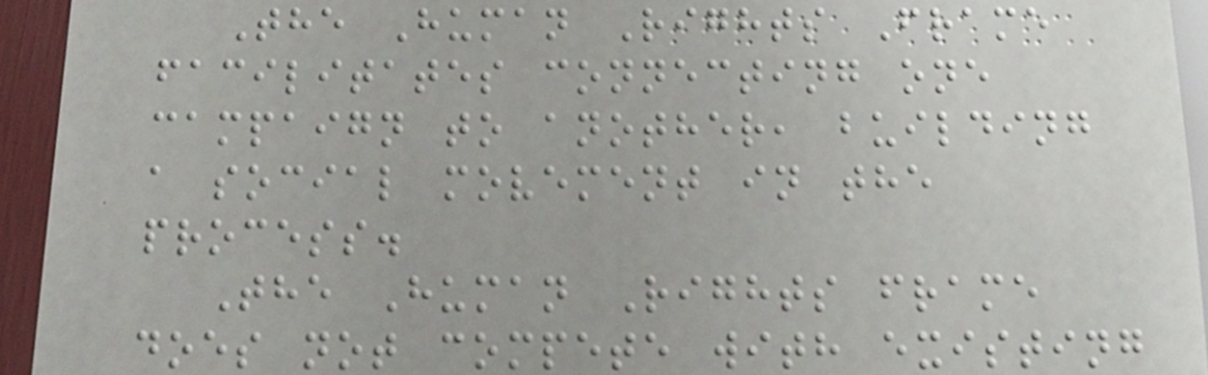The Human Rights Frame
facilitates connecting one
campaign to another, building
a social movement in the
process.
The Human Rights frame
does not compete with existing
